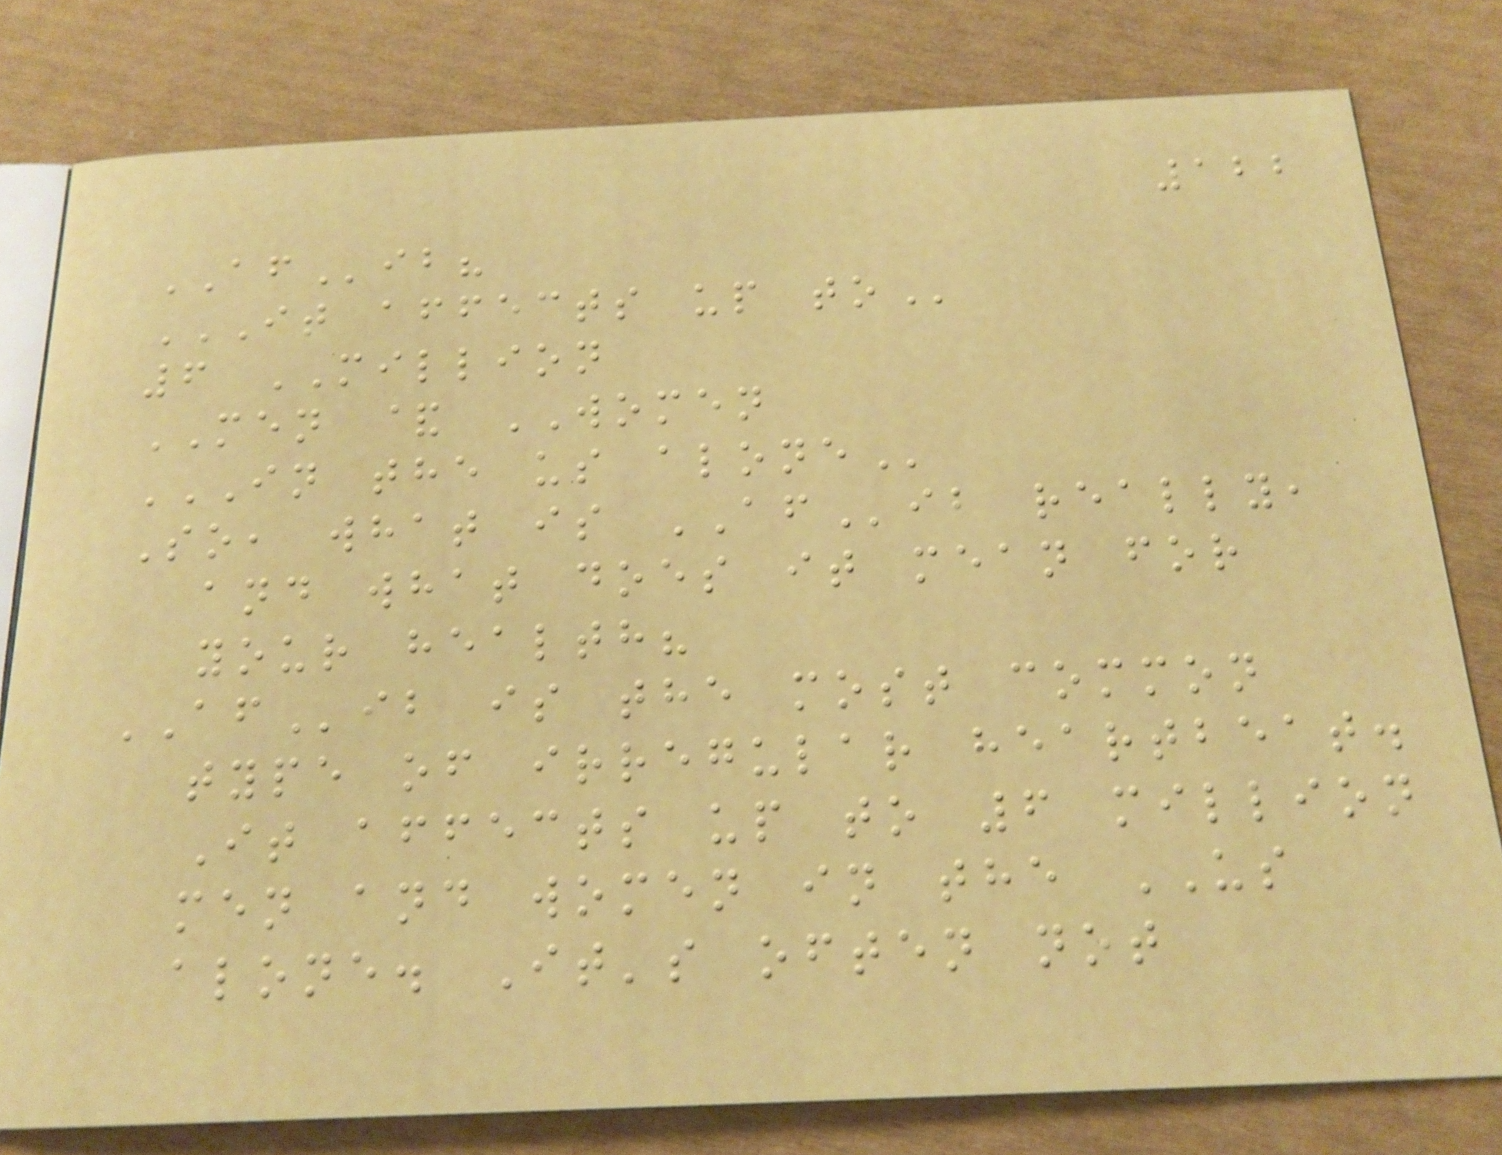122
AFib?
IT AFFECTS UP TO
6 MILLION
MEN & WOMEN
IN THE US ALONE
So, what is AFib really,
and what does it mean for
your health?
AFib is the most common
type of irregular heartbeat.
It affects up to 6 million
men and women in the US
alone. It's often not
